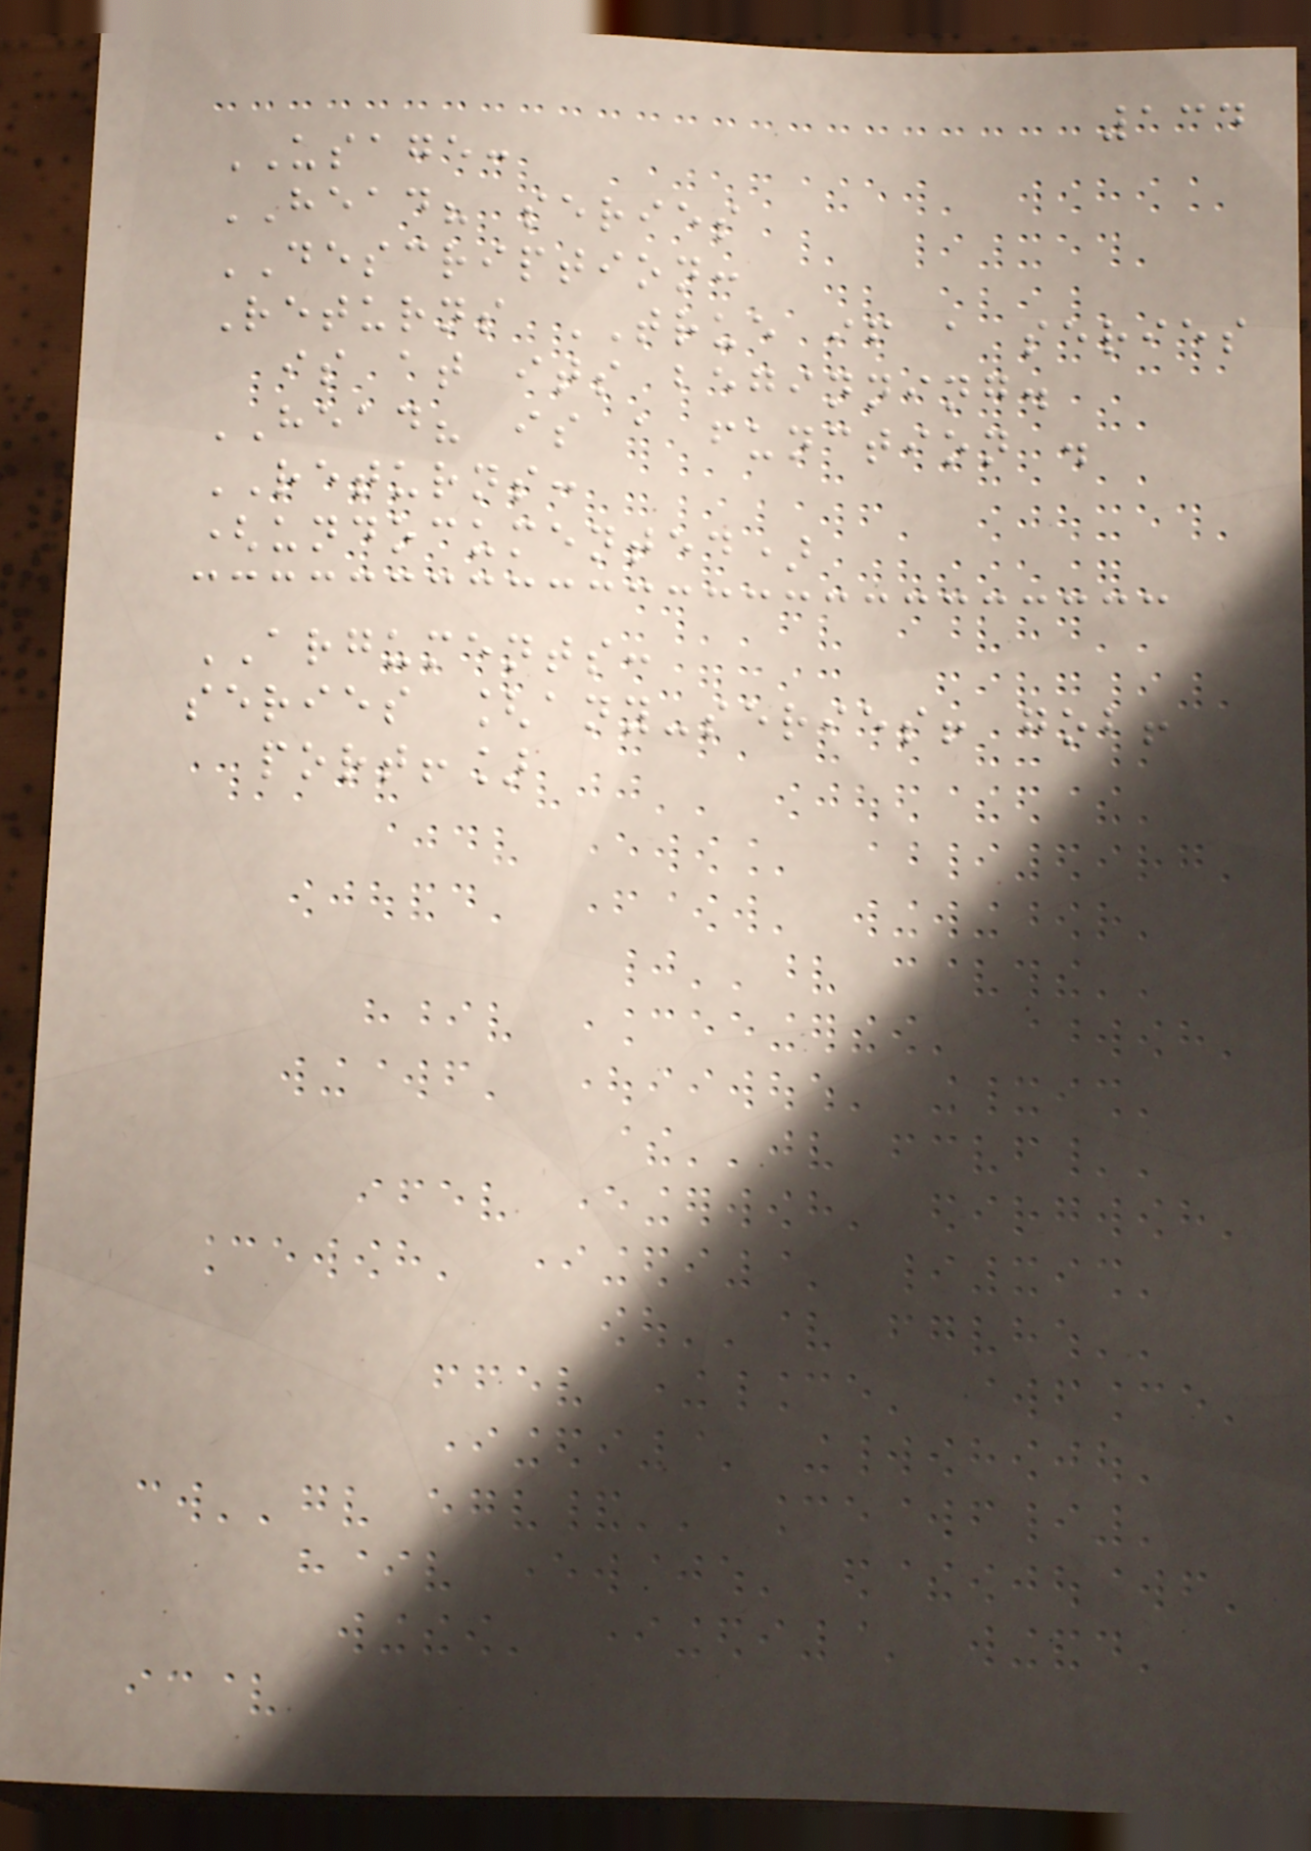134
USAGE:
HEAD? series
DESCRIPTION:
Returns TRUE if a series
is at its beginning.
HEAD? is a function .
RETURNS:
(undocumented)
ARGUMENTS:
series [any-series! gob!
port!]
